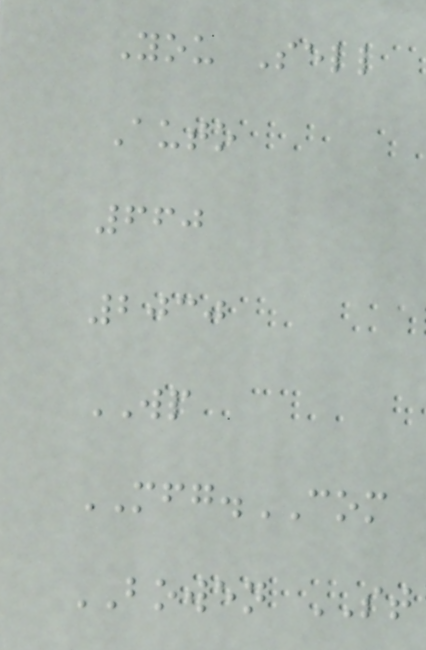You Sell
Auto
660
2030
WP
MFG.COM
BOWEN ST
